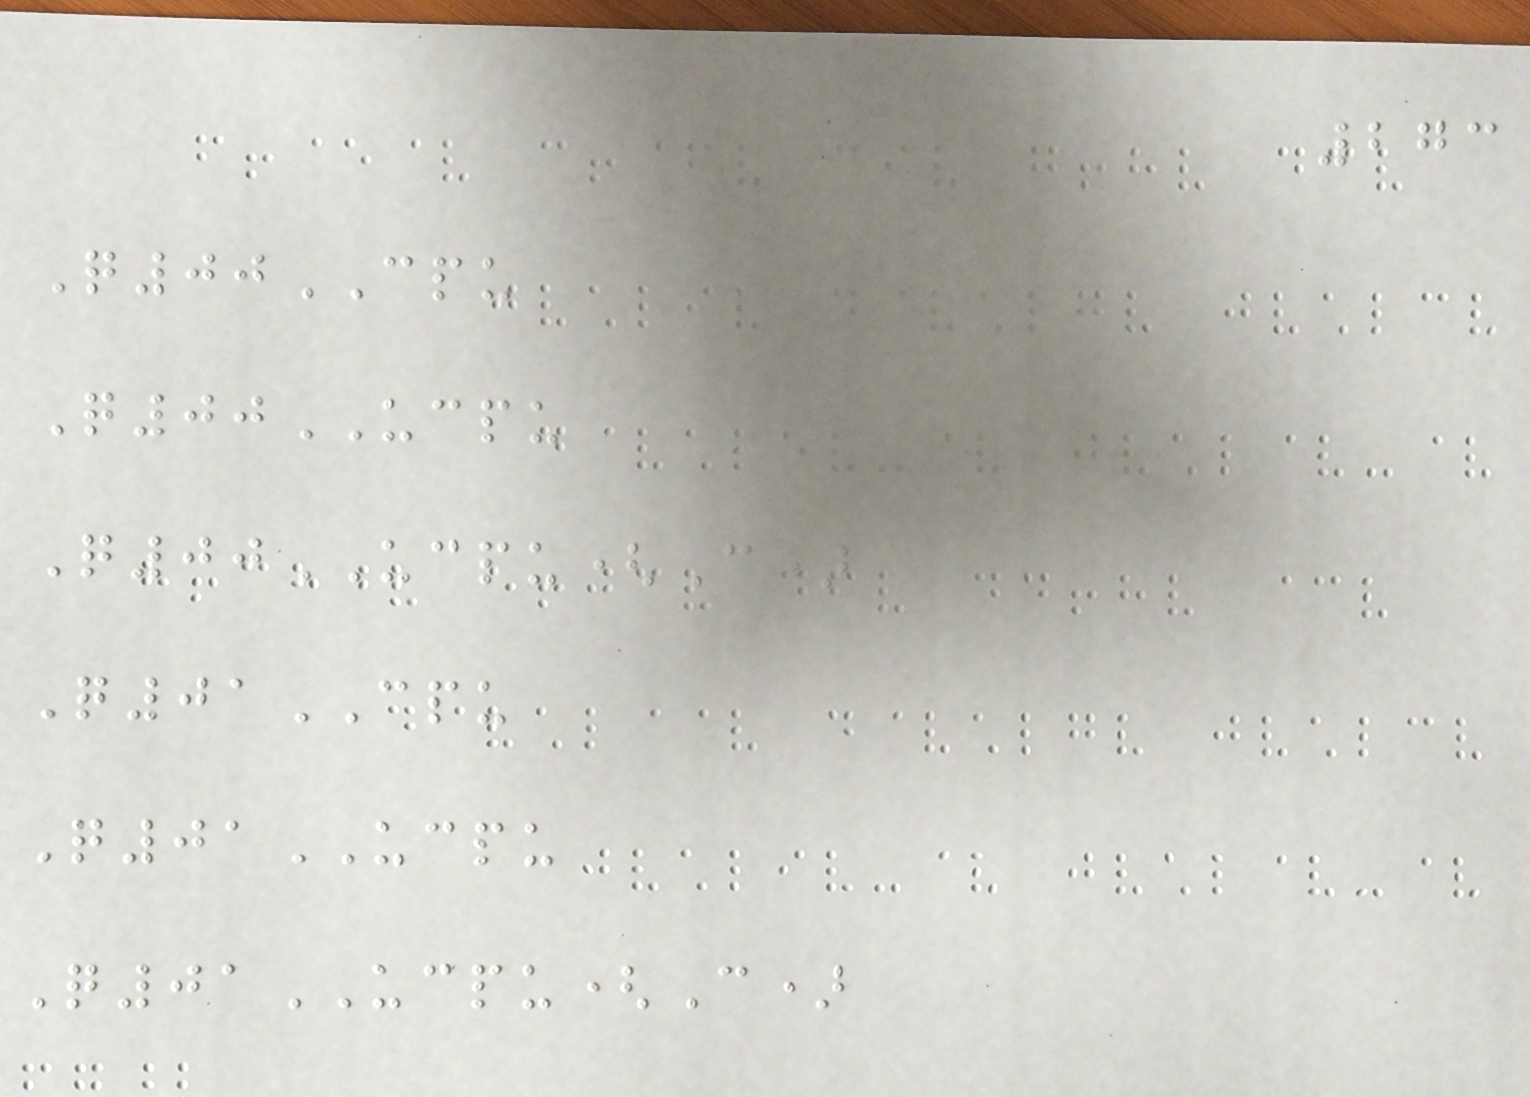273
Q00CPU
Q00UCPU
Q00UCPU(C)
Q01CPU
Q01UCPU
Q01UCPU(C)
